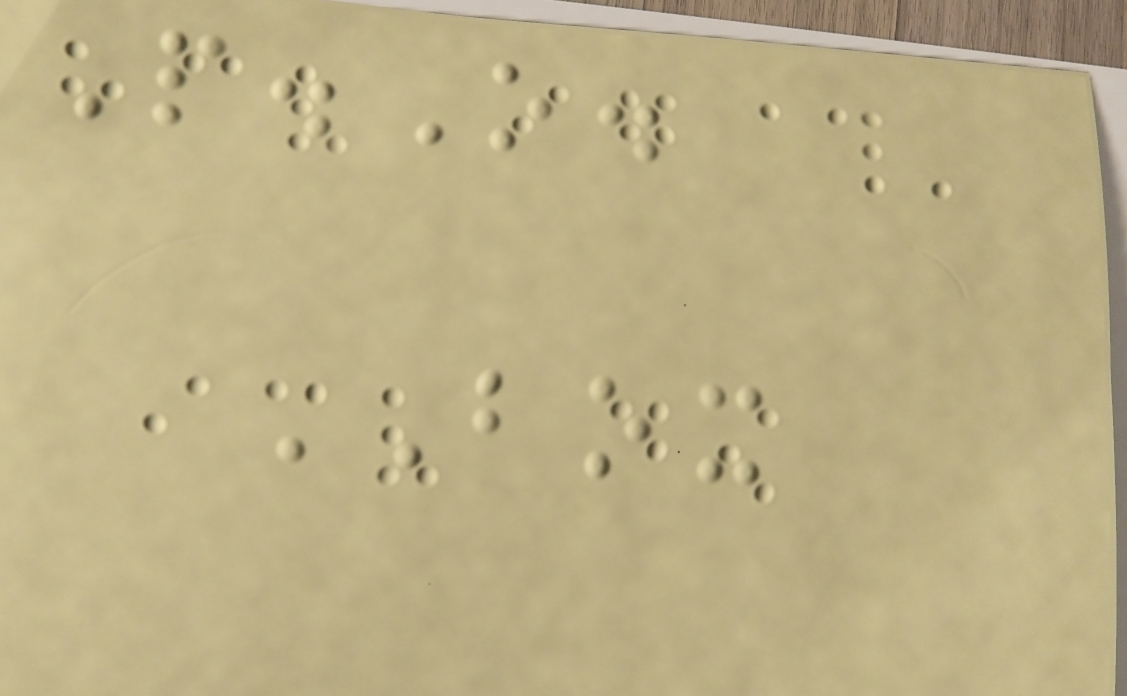P.O.
BOX
